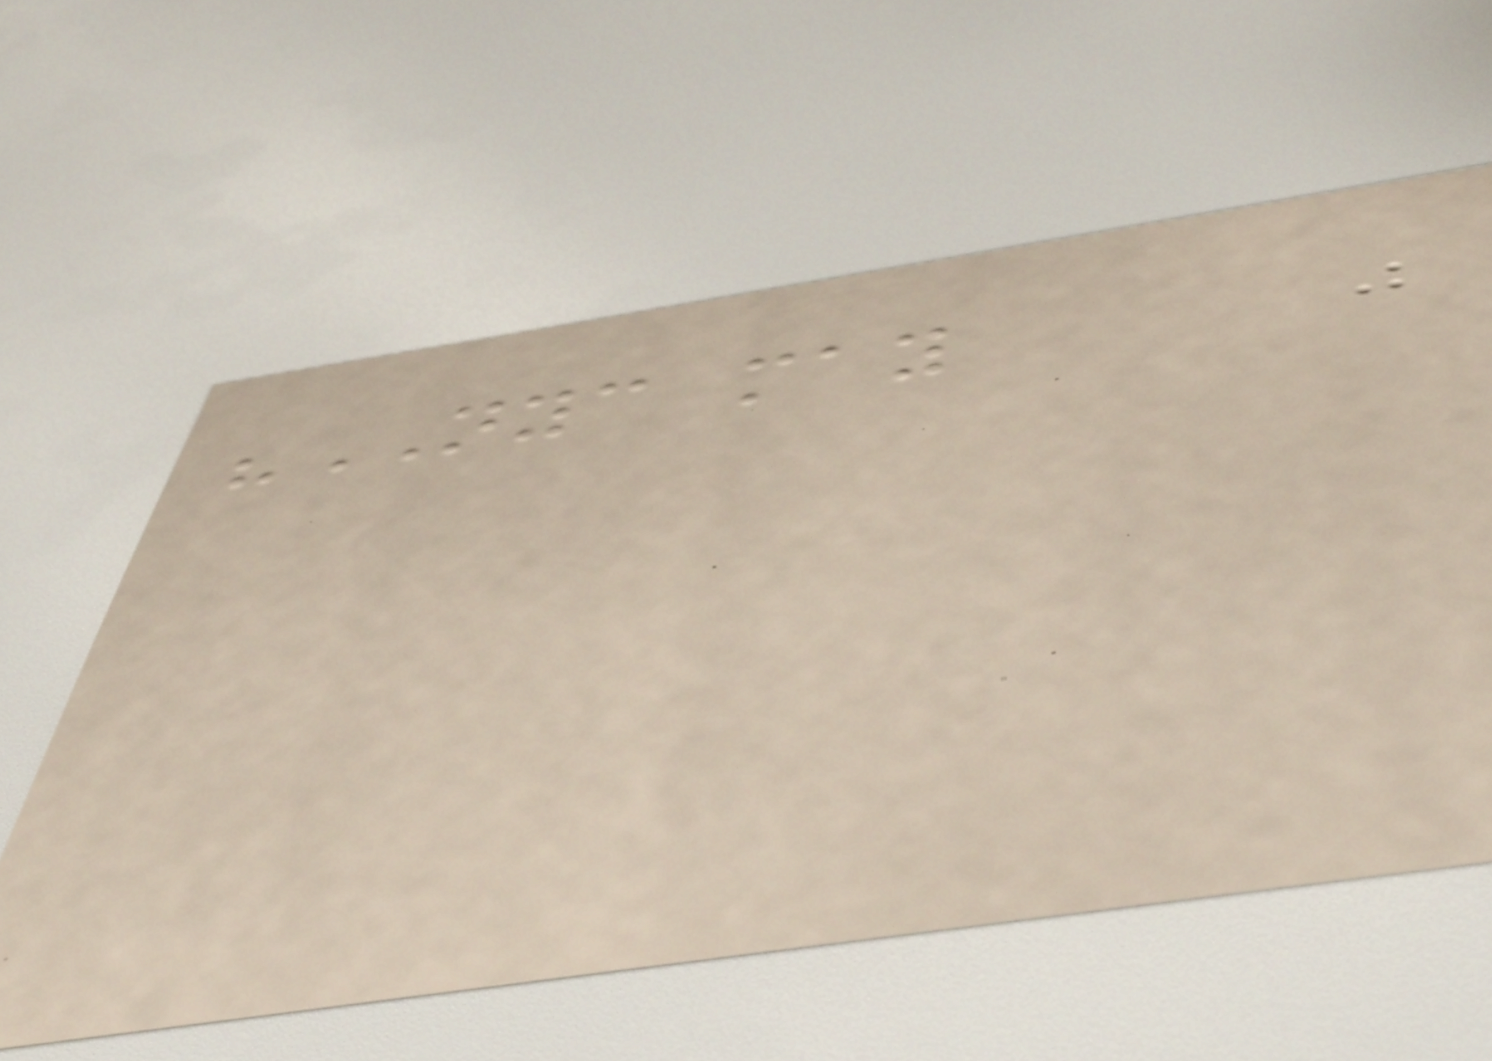"NYC may
